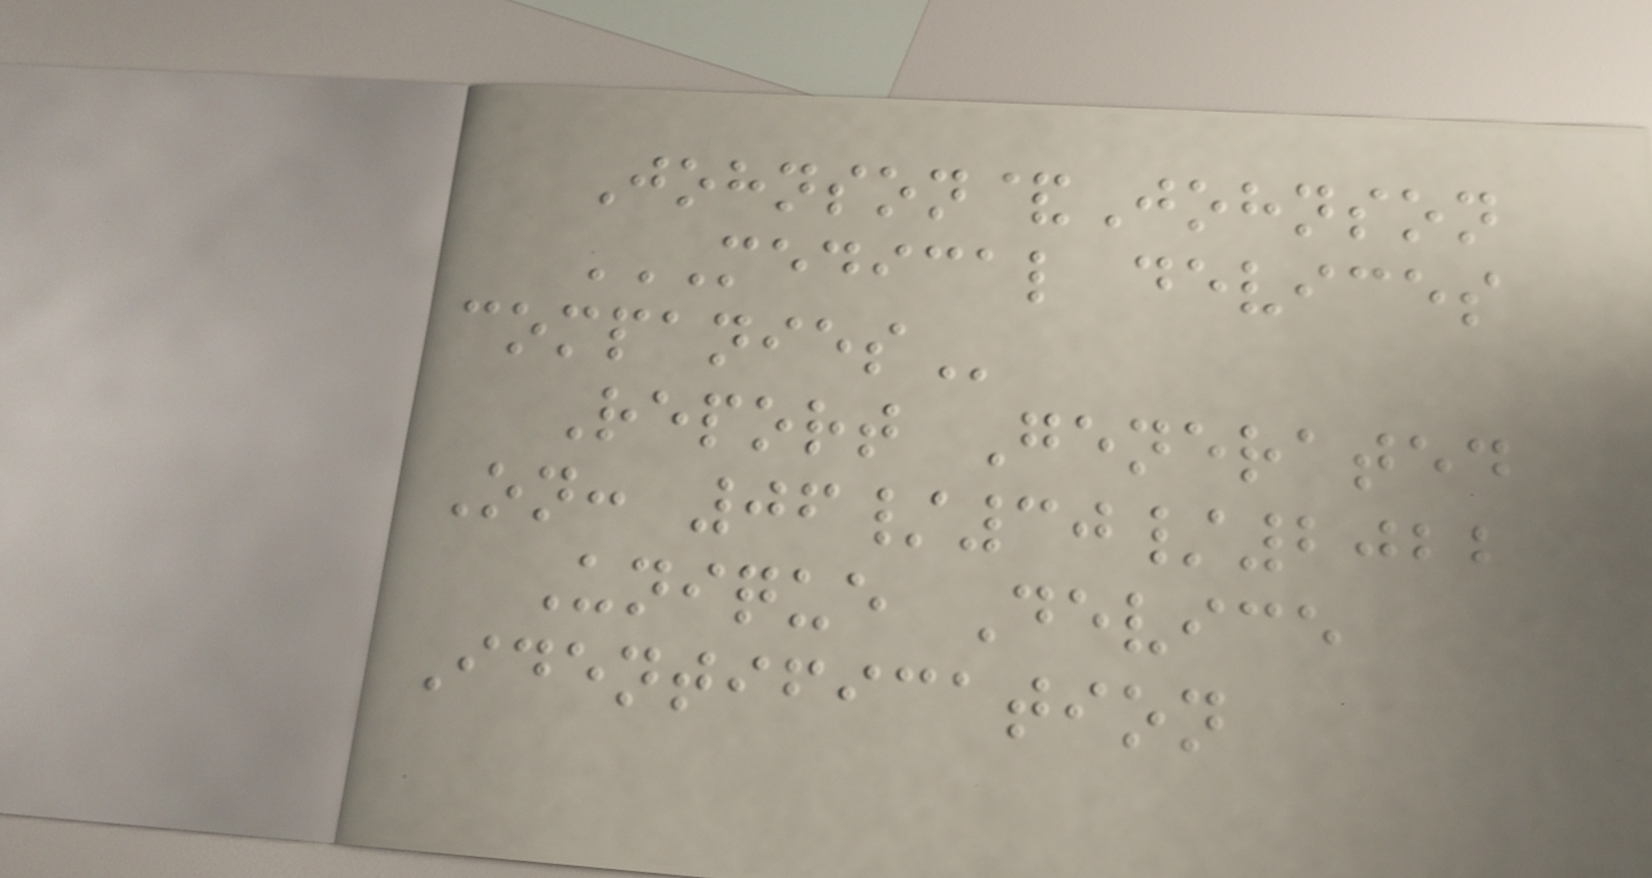Johnson&Johnson
MEDICAL DEVICES
COMPANIES
Report Generated
On: 06/30/2022
Unique Device
Identification
